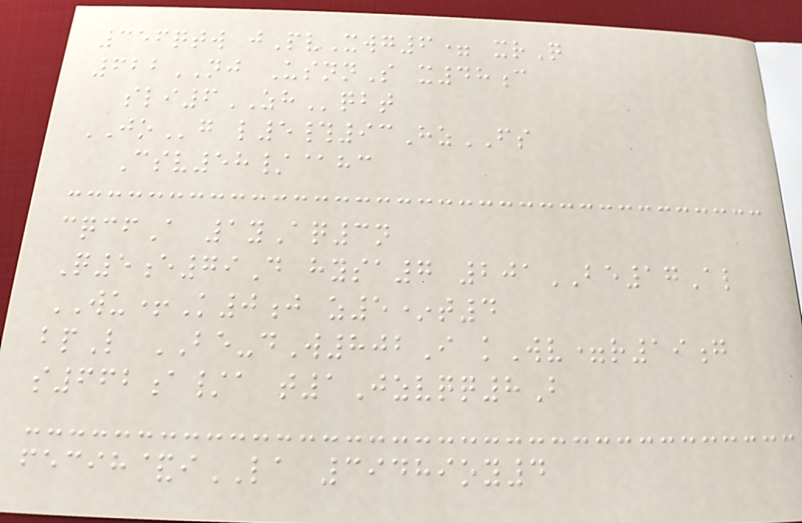356qtw jPvXwg6= xrQ
622NJ UsnnS x48c
sli6ZHqbt
JOg l5#93HzFS
Csv58/@hc
cqcfA 1yAq3n
Q5e79D hysa7 201BE17Al
WU+K0j z5*t4
bpL BE-dW802I kWv=r19g
s662a/a t1Jzvqq8B
fecih&iLA 39489oy4
